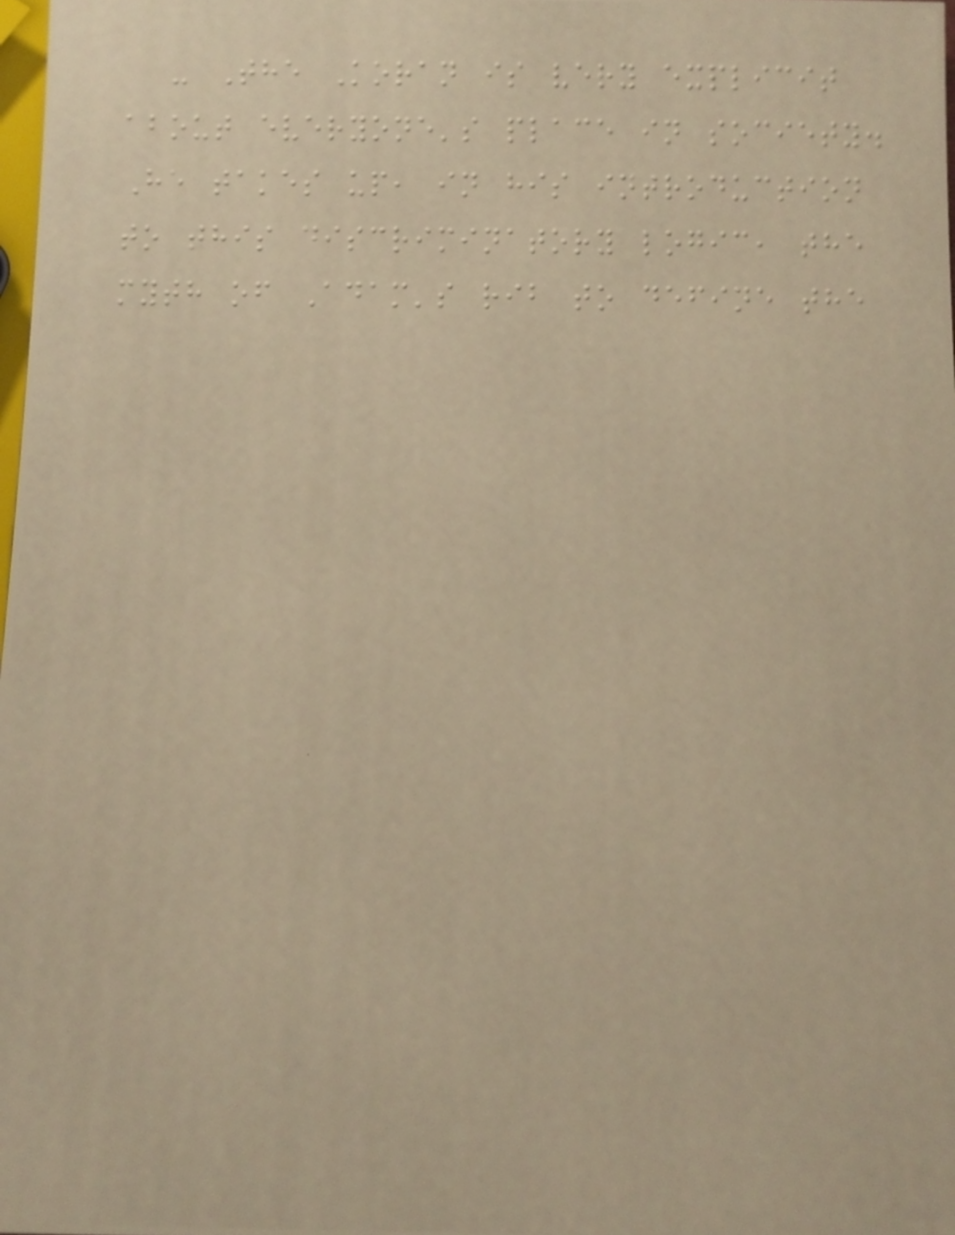- The Koran is very explicit
about everyone's place in society.
He takes up, in his introduction
to this discriminatory logic, the
myth of Adam's rib to define the
